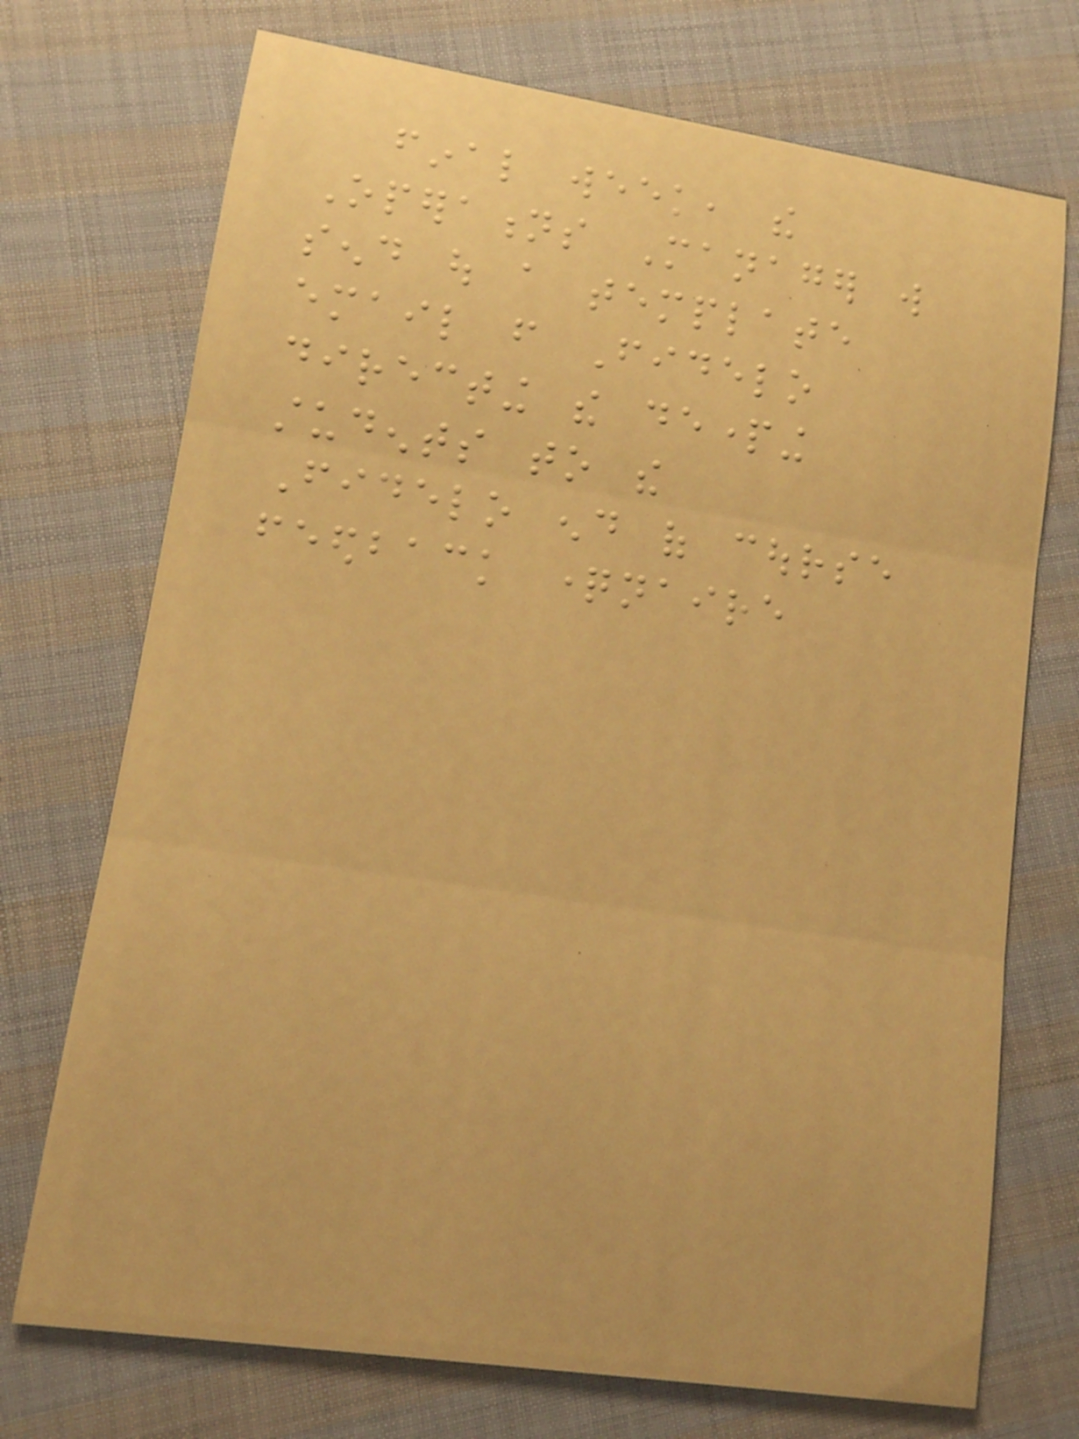final week, the
Operations Manager will
send out a template
email from Fidelo
directing the departing
students to the
Fidelo end of course
feedback questionnaire
